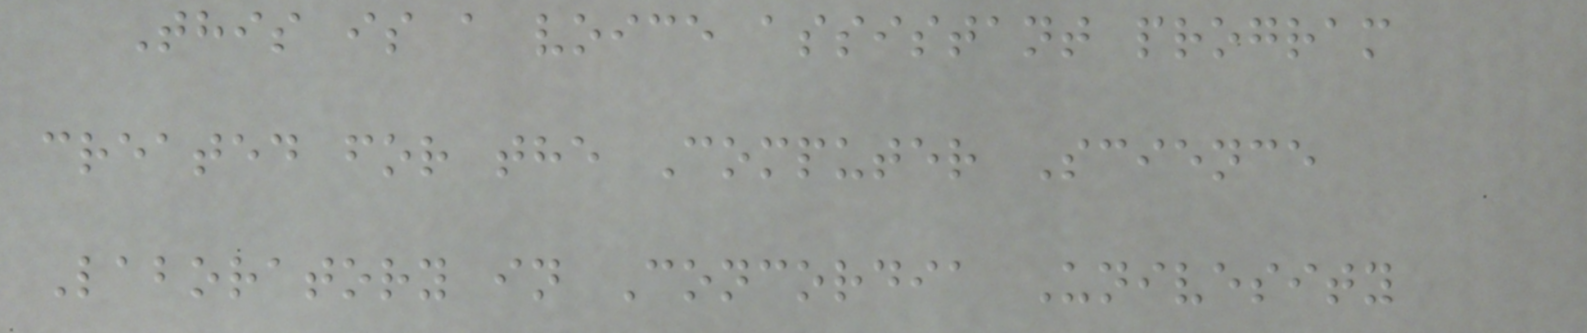This is a voice assistant program
created for the Computer Science
Laboratory in Concordia Univesity
